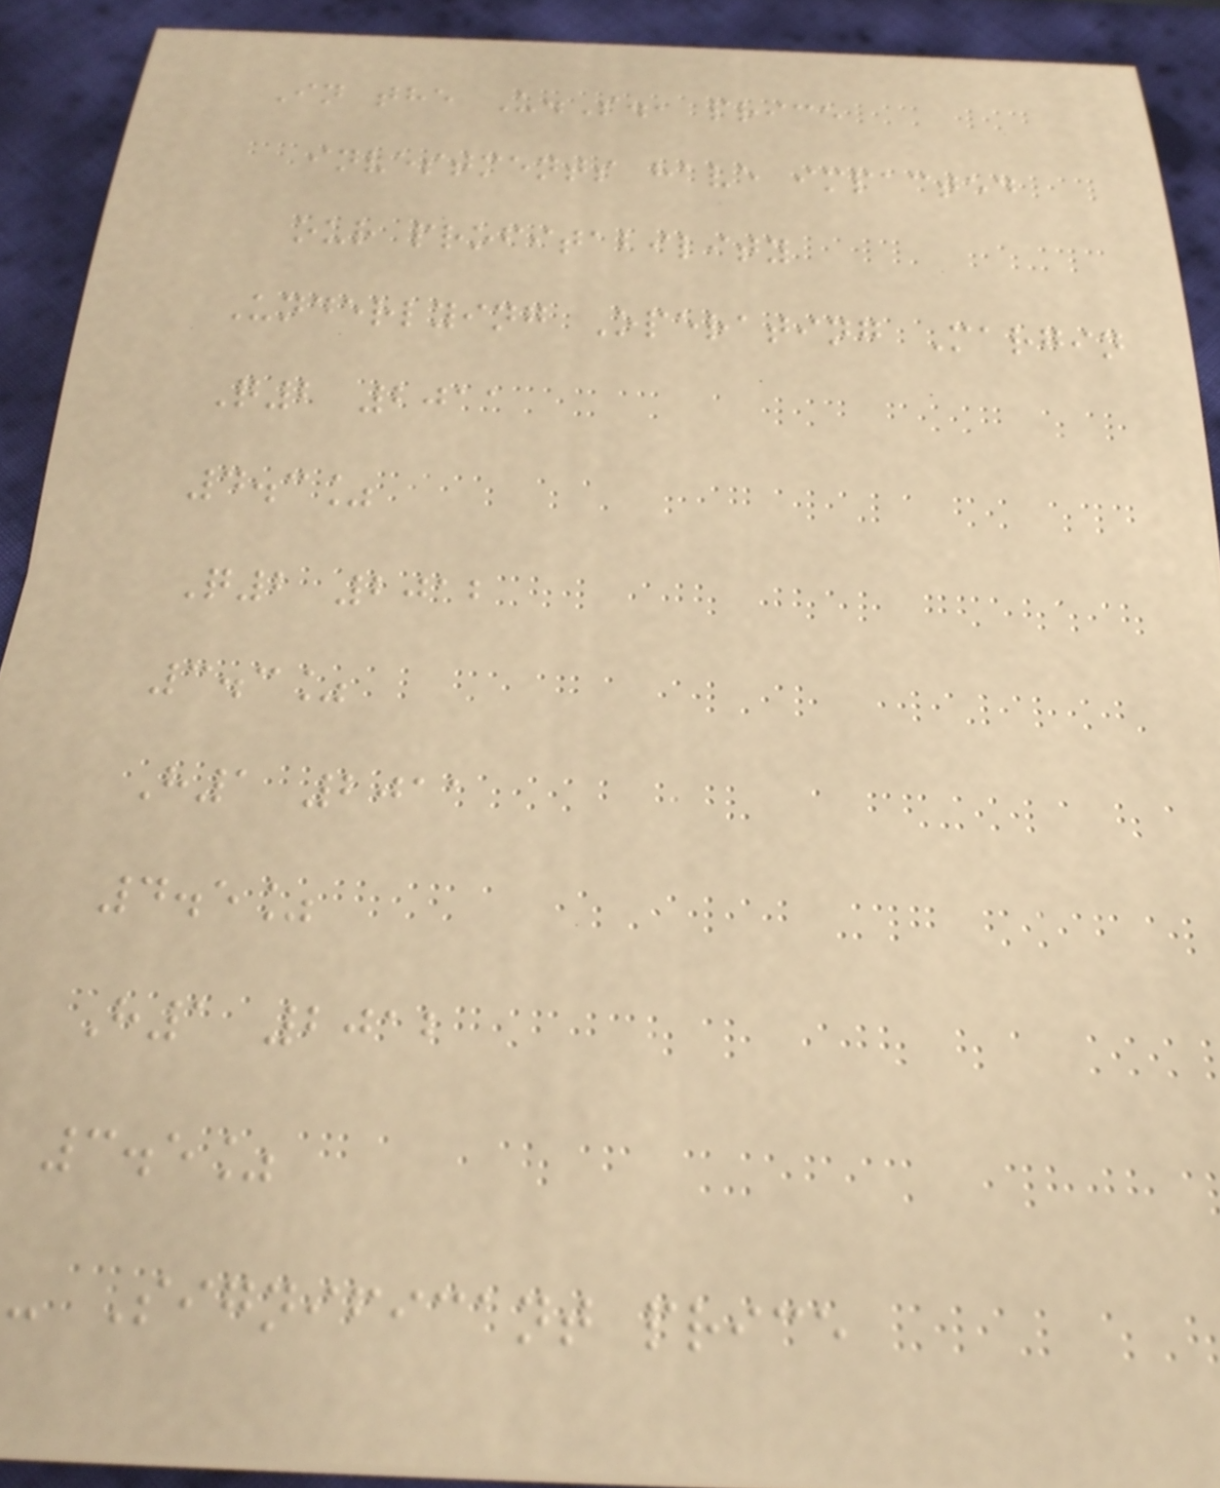In the U.S., price
investments have impacted
our profitability
Underlying Operating Margin
Q2 2011
4.3%
Q2 2012
3.3%
H1 2011
4.5%
H1 2012
3.5%
- Significant price
